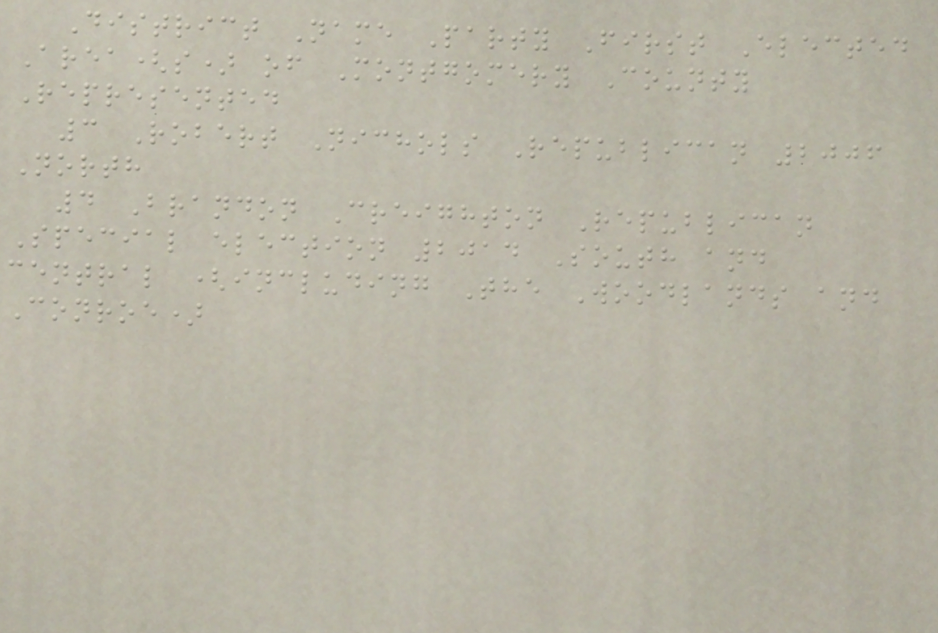District Name Party First Elected
Area(s) of Montgomery County
Represented
3 Robert Nichols Republican 2006
North
4 Brandon Creighton Republican
Special election 2014 South and
central (including The Woodlands and
Conroe)
